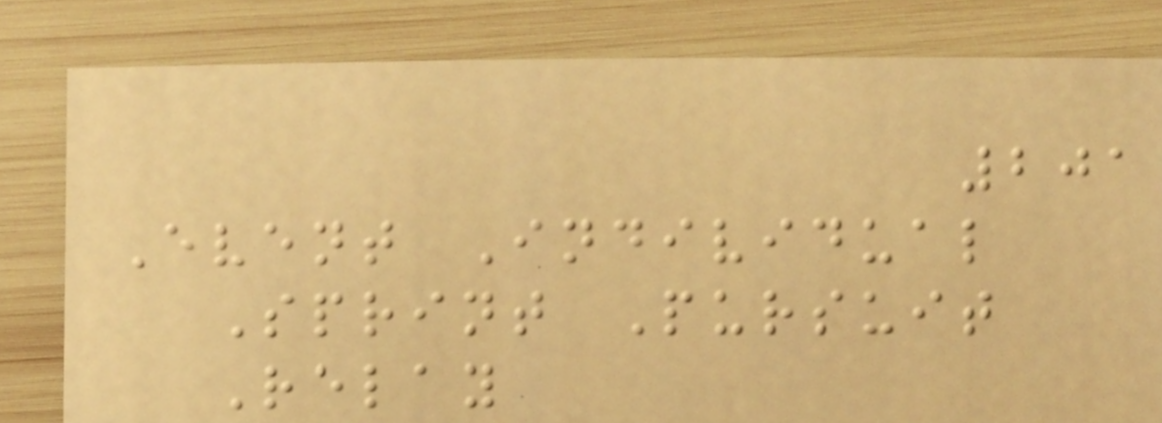201
Event Individual
Sprint Pursuit
Relay
